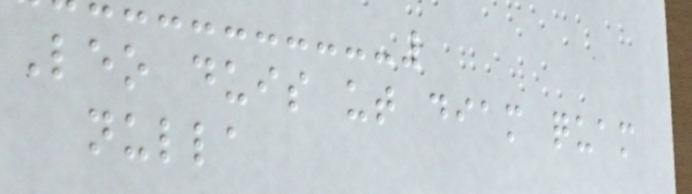Leo duis ut diam quam
nulla
